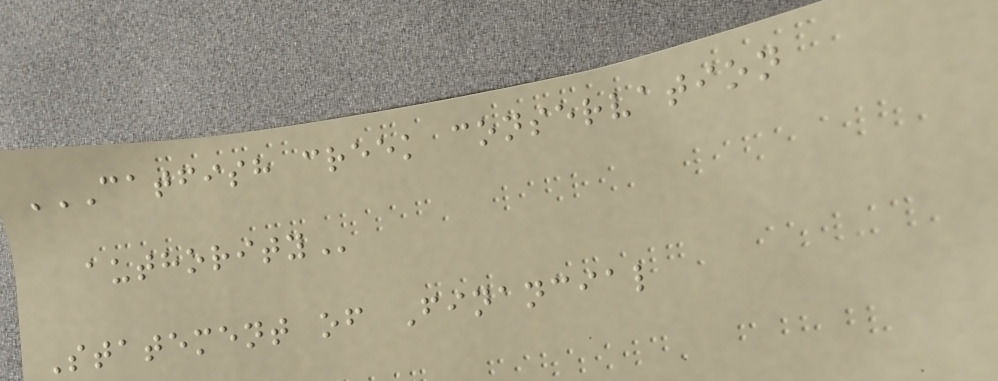CATFISH CREEK CONSERVATION
AUTHORITY
Statement of Financial
